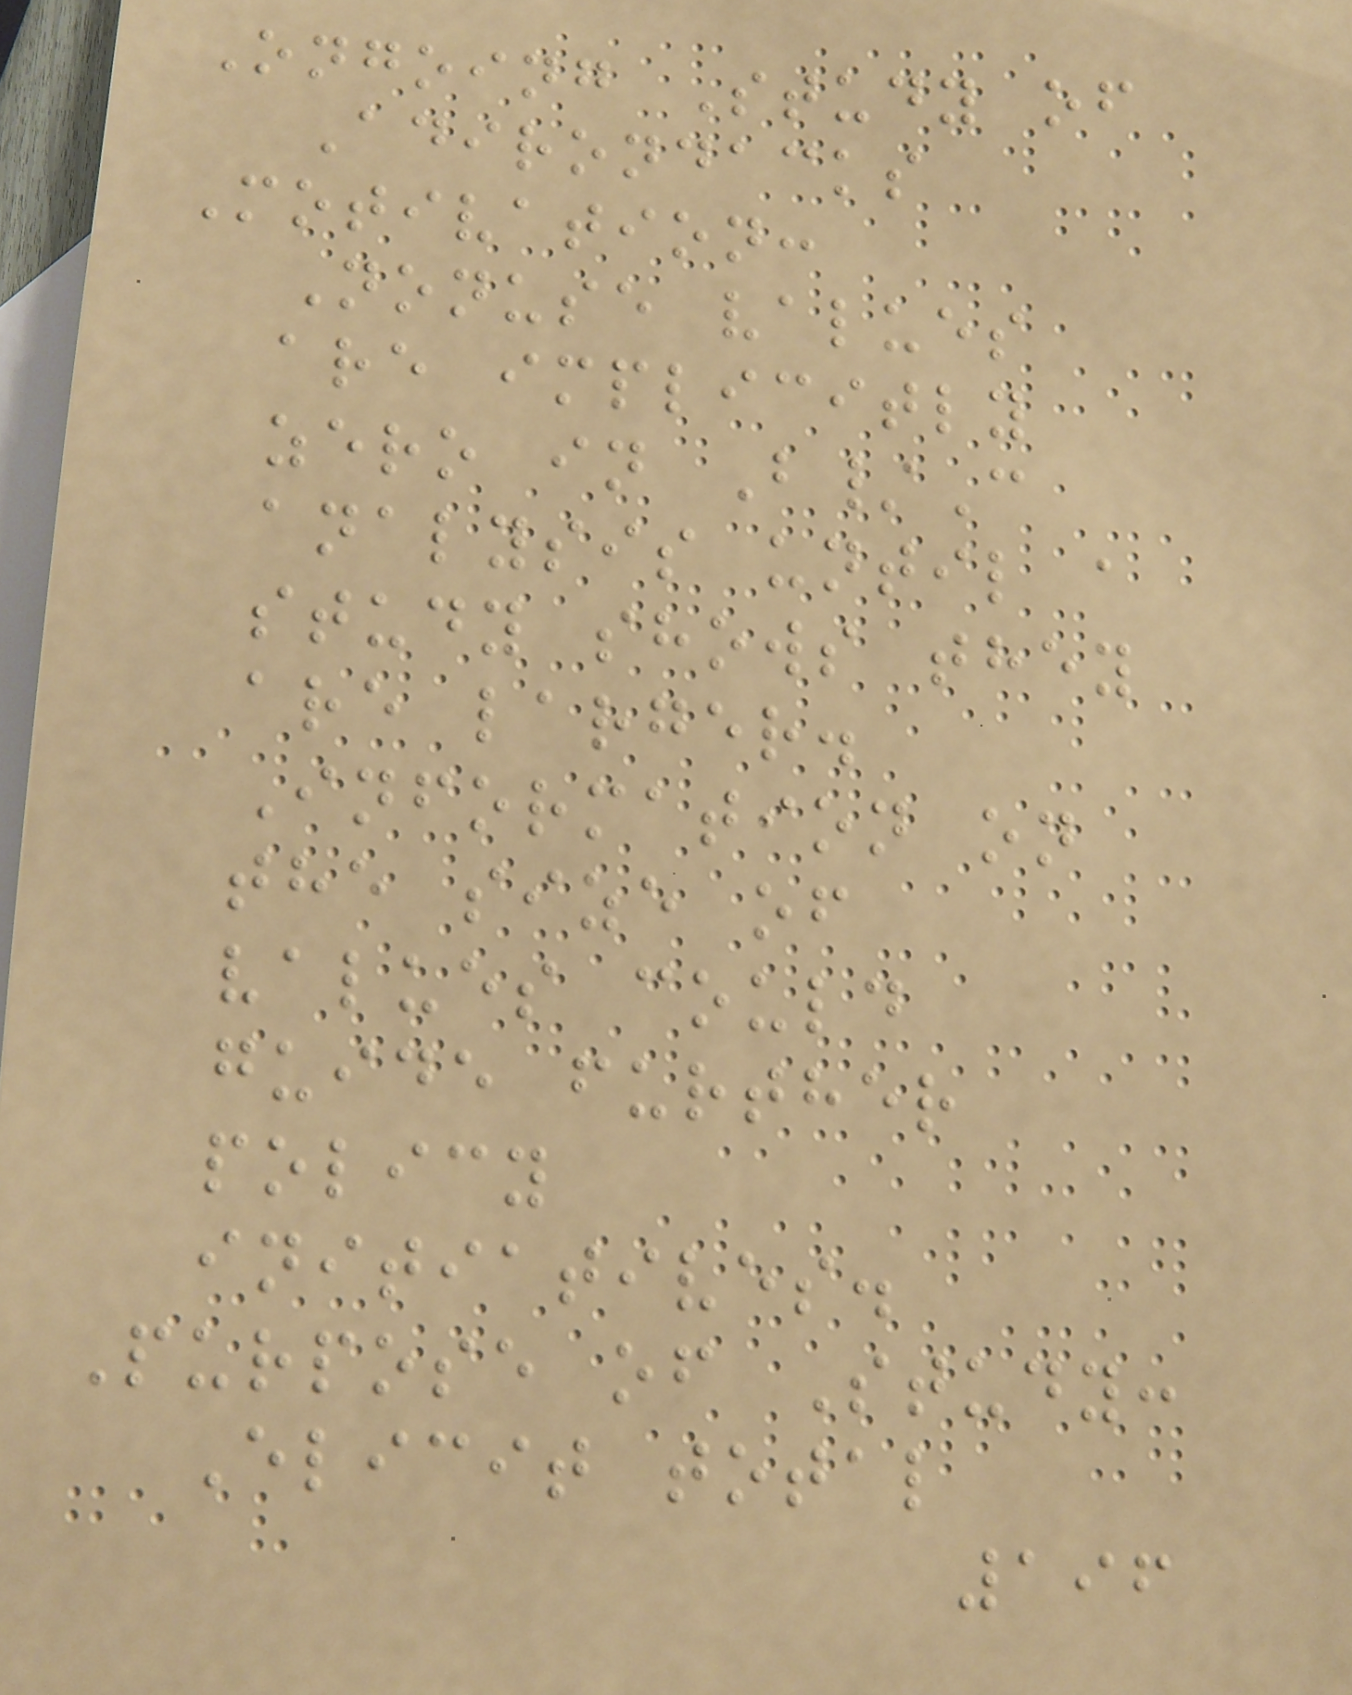Ongoing Study of
Adirondacks
Motivation:
Nonuse values
are implicitly
zero in B/C
analysis until a
study shows they
are larger.
Information on
the size of
values could
guide further
policy
initiatives.
Purpose of Study:
Elicit total
196
